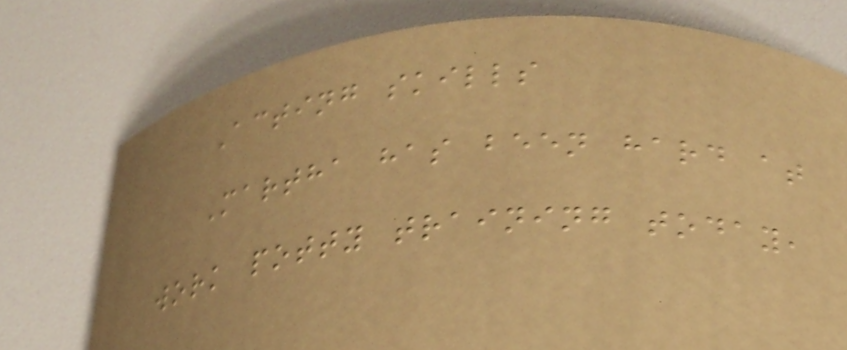Acting skills
Martha has been hard at
work potty training today,
